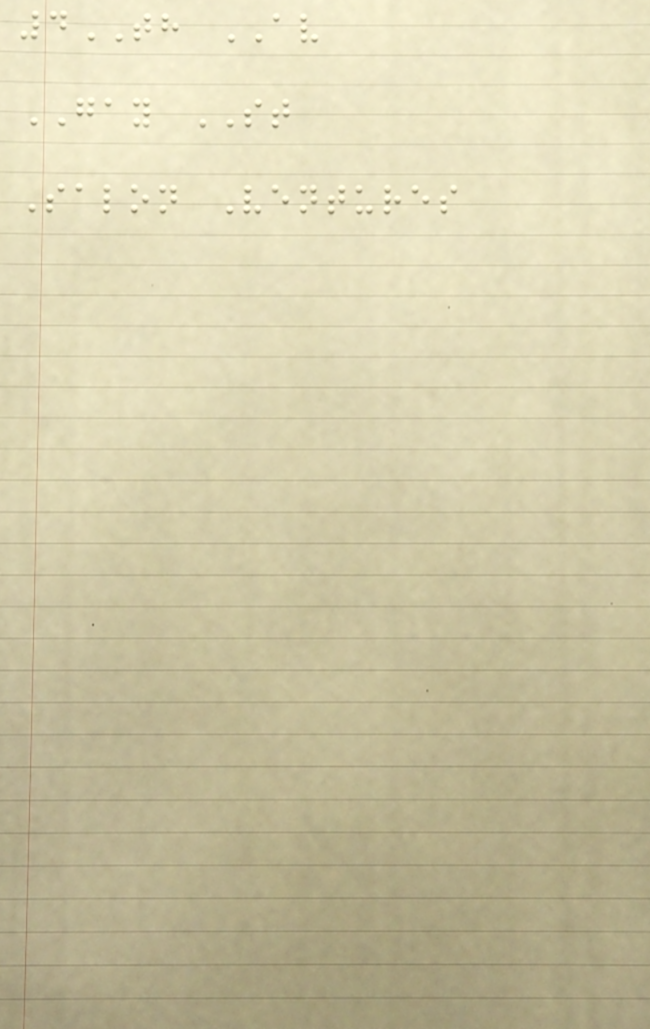4TH AV
GAY ST
Salon Ventures
